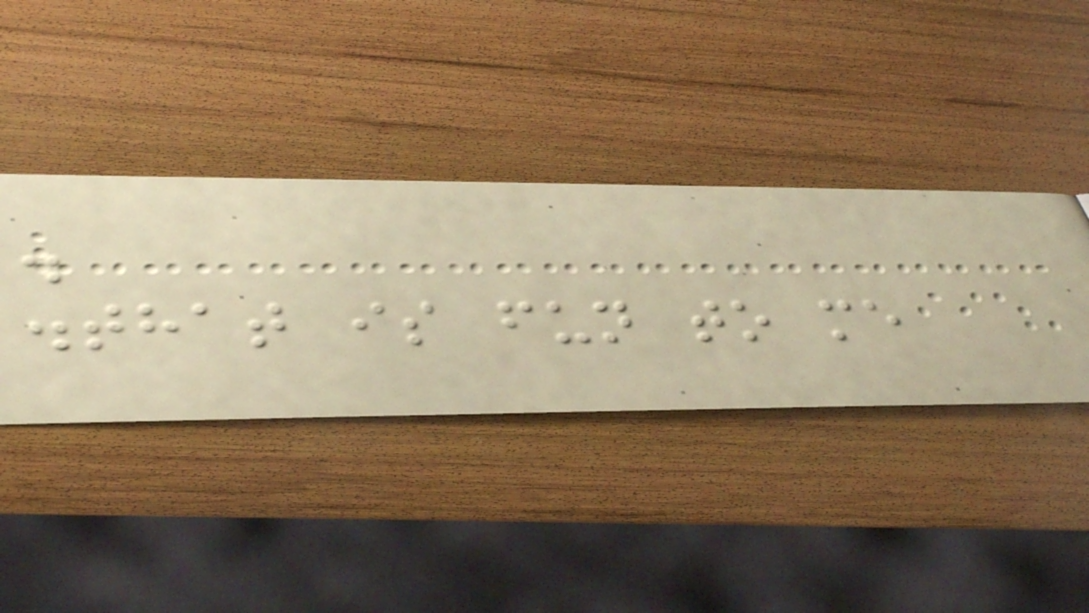.
.that is fun to me
